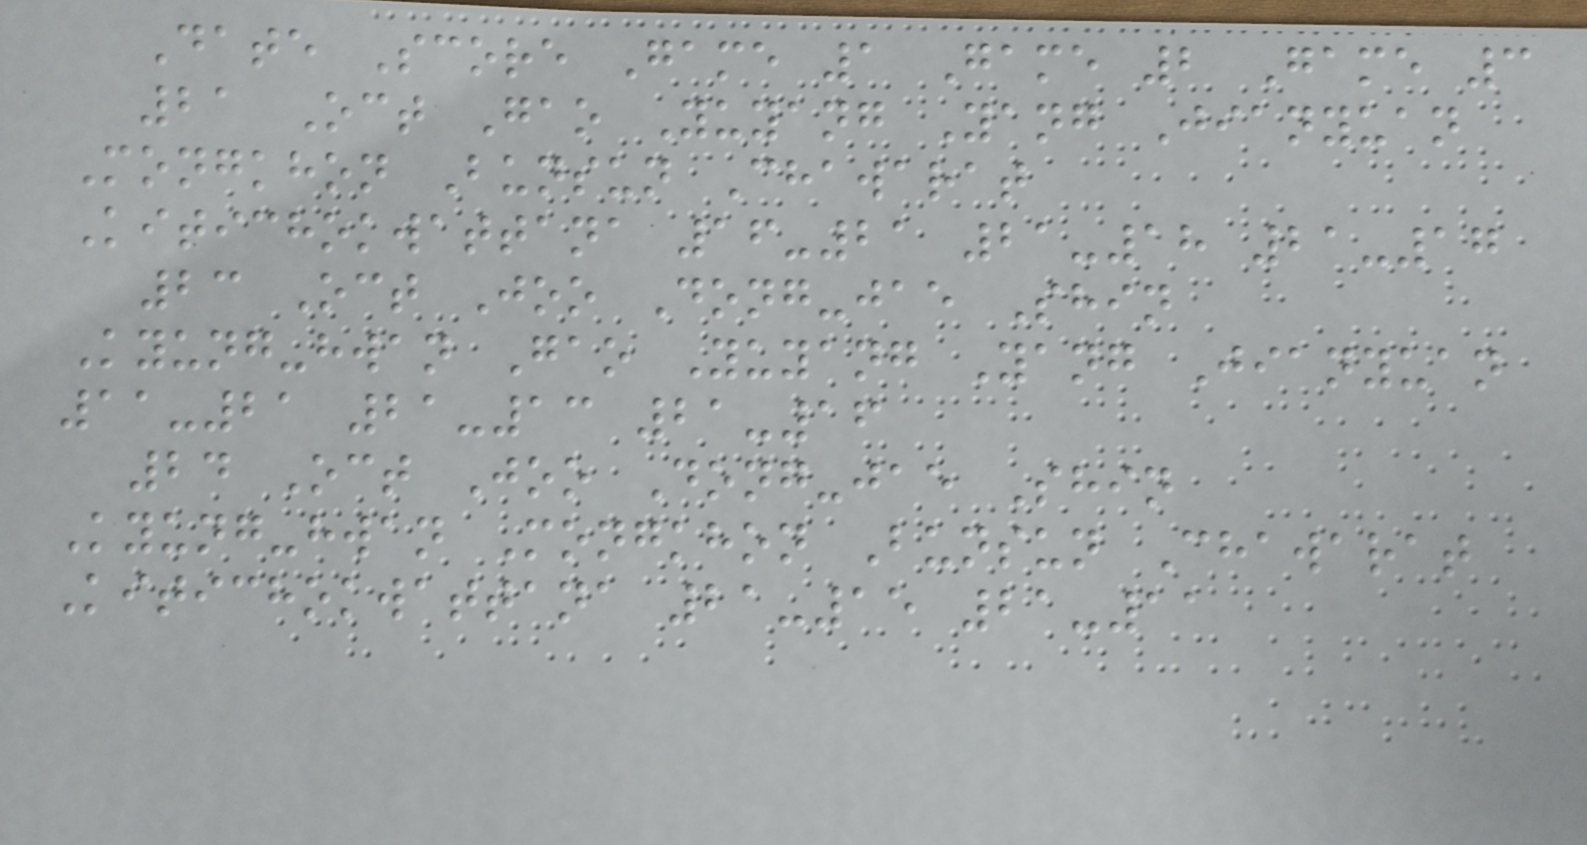Date Score Game 1 Game 2 Game 3
21 Oct Gao Yuyang Yang Jianyuan
Mongkhon Bunsun Chawarat
Kitichokwattana 16-21 21-18 21-17
23 Oct Joo Dong-jae Shin
Kyung-hwan Gao Yuyang Yang Jianyuan
11-21 21-13 21-16
24 Oct Joo Dong-jae Shin
Kyung-hwan Mongkhon Bunsun Chawarat
Kitichokwattana 21-15 21-11
